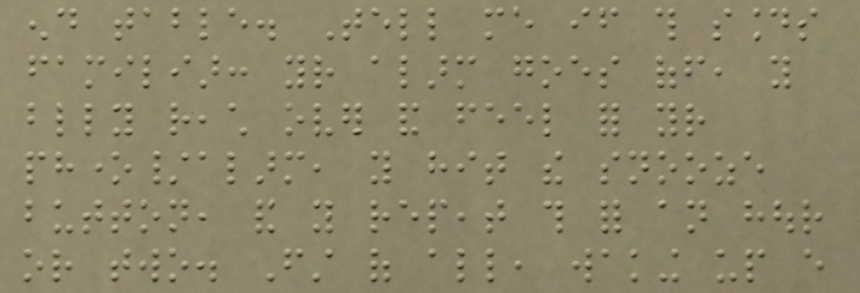end table. Tell me if this sounds
familiar: your alarm goes off, you
blindly reach over and feel for your
phone/alarm, you hit the snooze
button, and you repeat this for an hour
or two. First of all, waking up every
